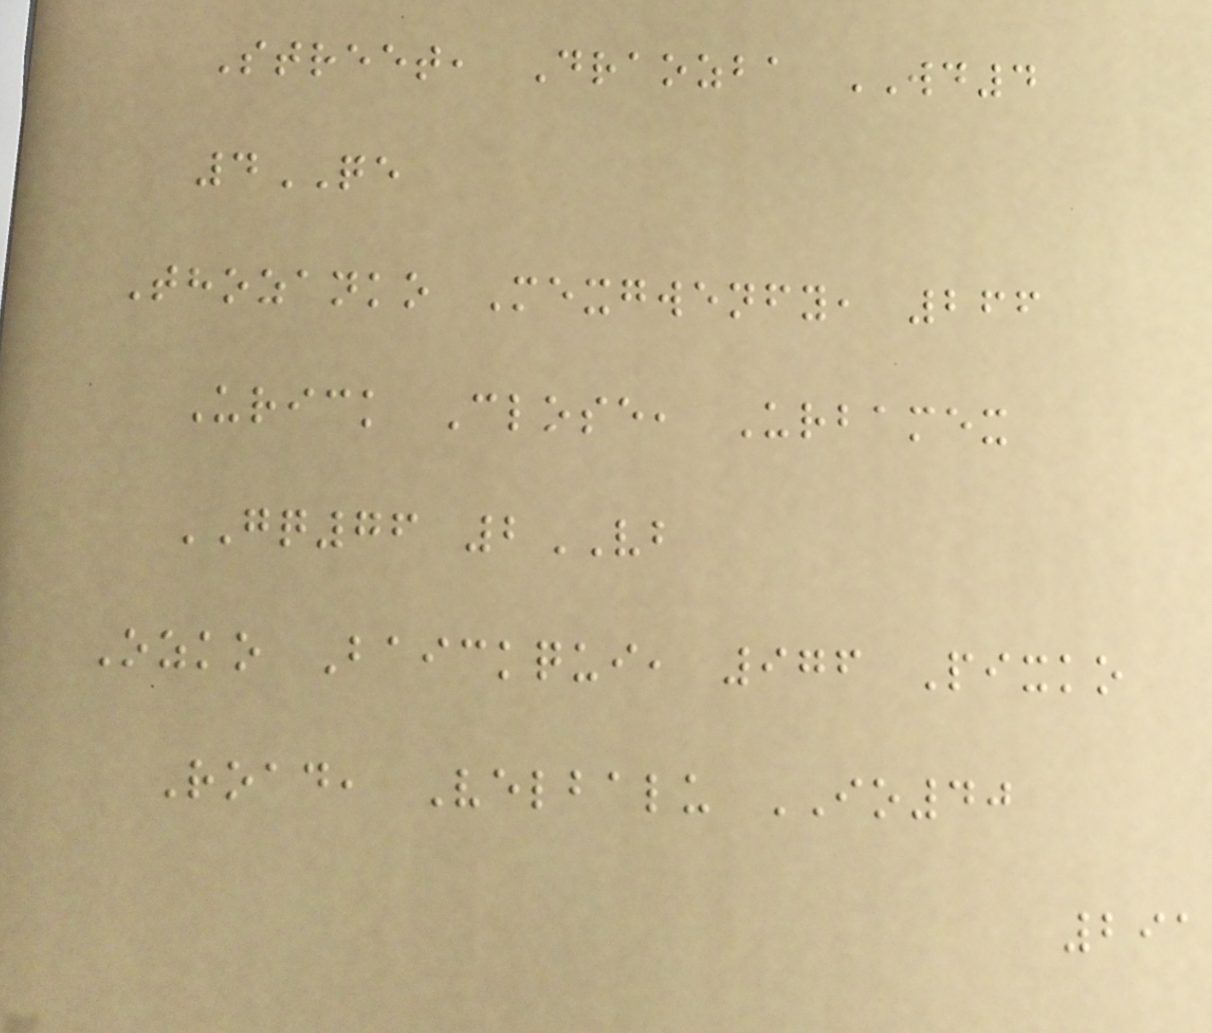Street, Draozba WD4
4QE
Thozanko Mexgwenfy, 266
Urick Close, Urbamex
GQ76 2VB
Ozko Baickqui, 976 Pixko
Road, Velbalu IO40
291
